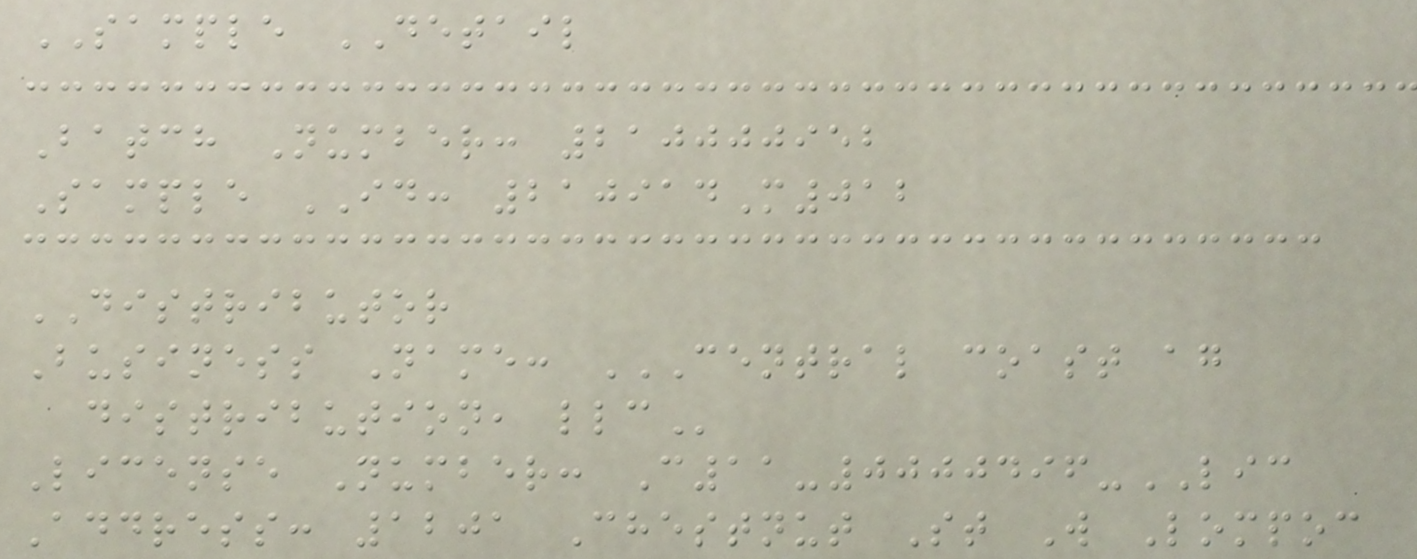SAMPLE DETAIL
Batch Number: 210000952
Sample ID: 210914M012
DISTRIBUTOR
Business Name: CENTRAL COAST AG
DISTRIBUTION, LLC
License Number: C11-0000496-LIC
Address: 1201 Chestnut St W Lompoc
